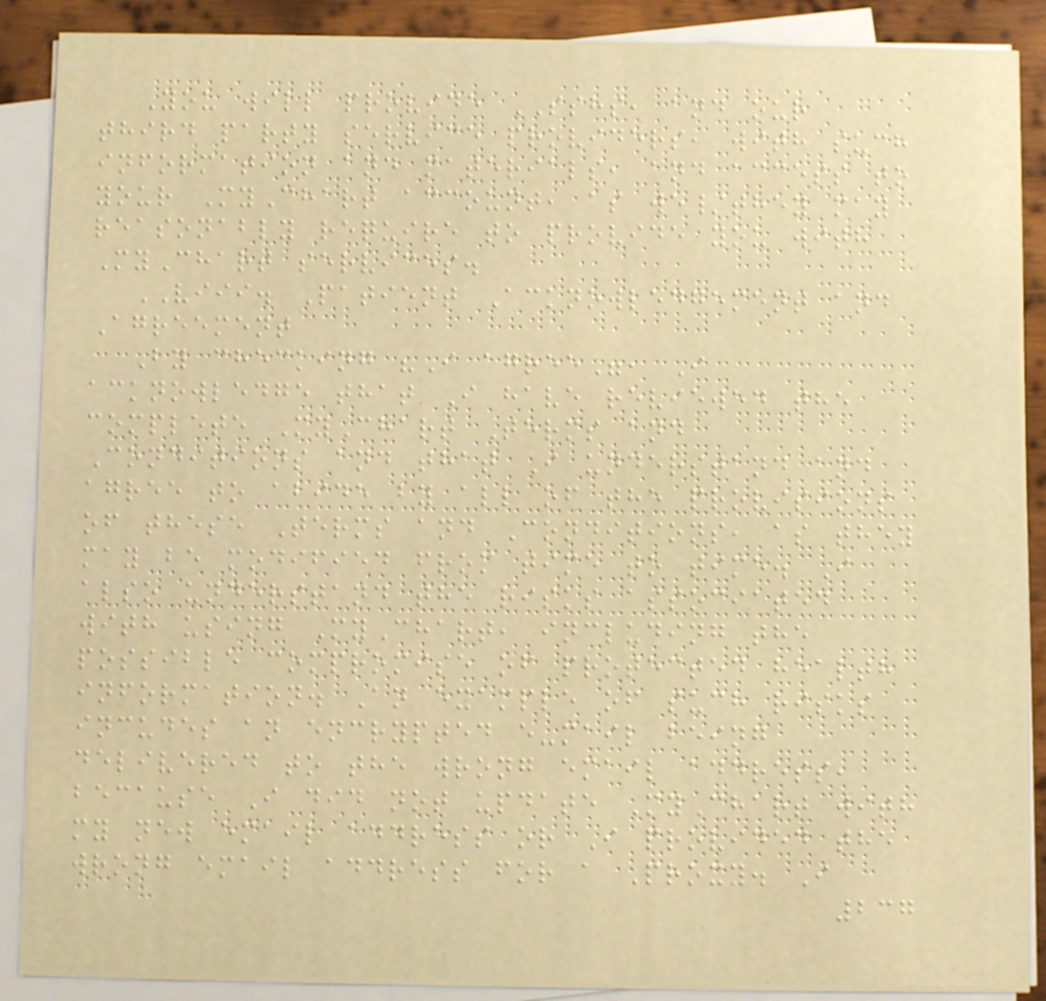You will provide SSHS, and our
third party service providers, with such
information and materials, and access to
your MyChart account, as we/they may
reasonably require to provide you with
MyChart services.
VIII. Patient Acknowledgement and
Agreement
By checking "I agree", I
acknowledge that I have reviewed the
complete MyChart Terms and
Conditions and that I understand and
agree to abide by all of the provisions
of these Terms and Conditions, as they
may be modified from time to time. I
also understand the risks associated
with using MyChart, including the
possible compromise of protected health
information. An example of such risks
incudes an encrypted e-mail being
delivered to the wrong email address,
because I did not update MyChart with
my new email address or I provided the
wrong email address for a Proxy. I
237
